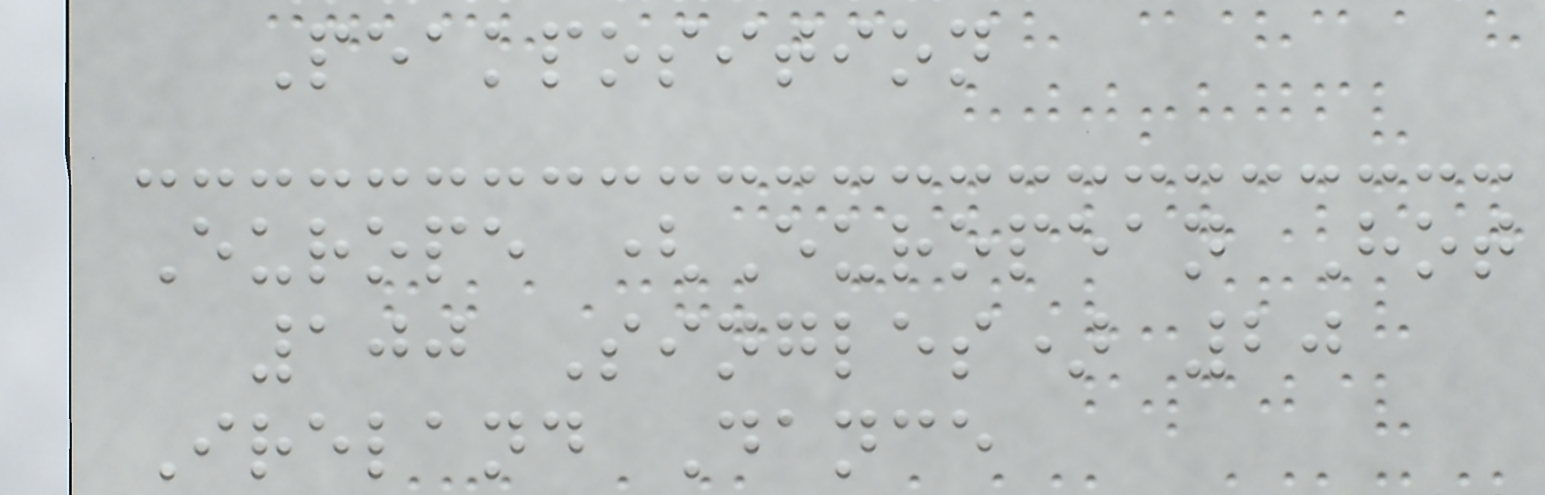Peakposition
Europe (European Hot
100 Singles) 20
Ireland Dance
